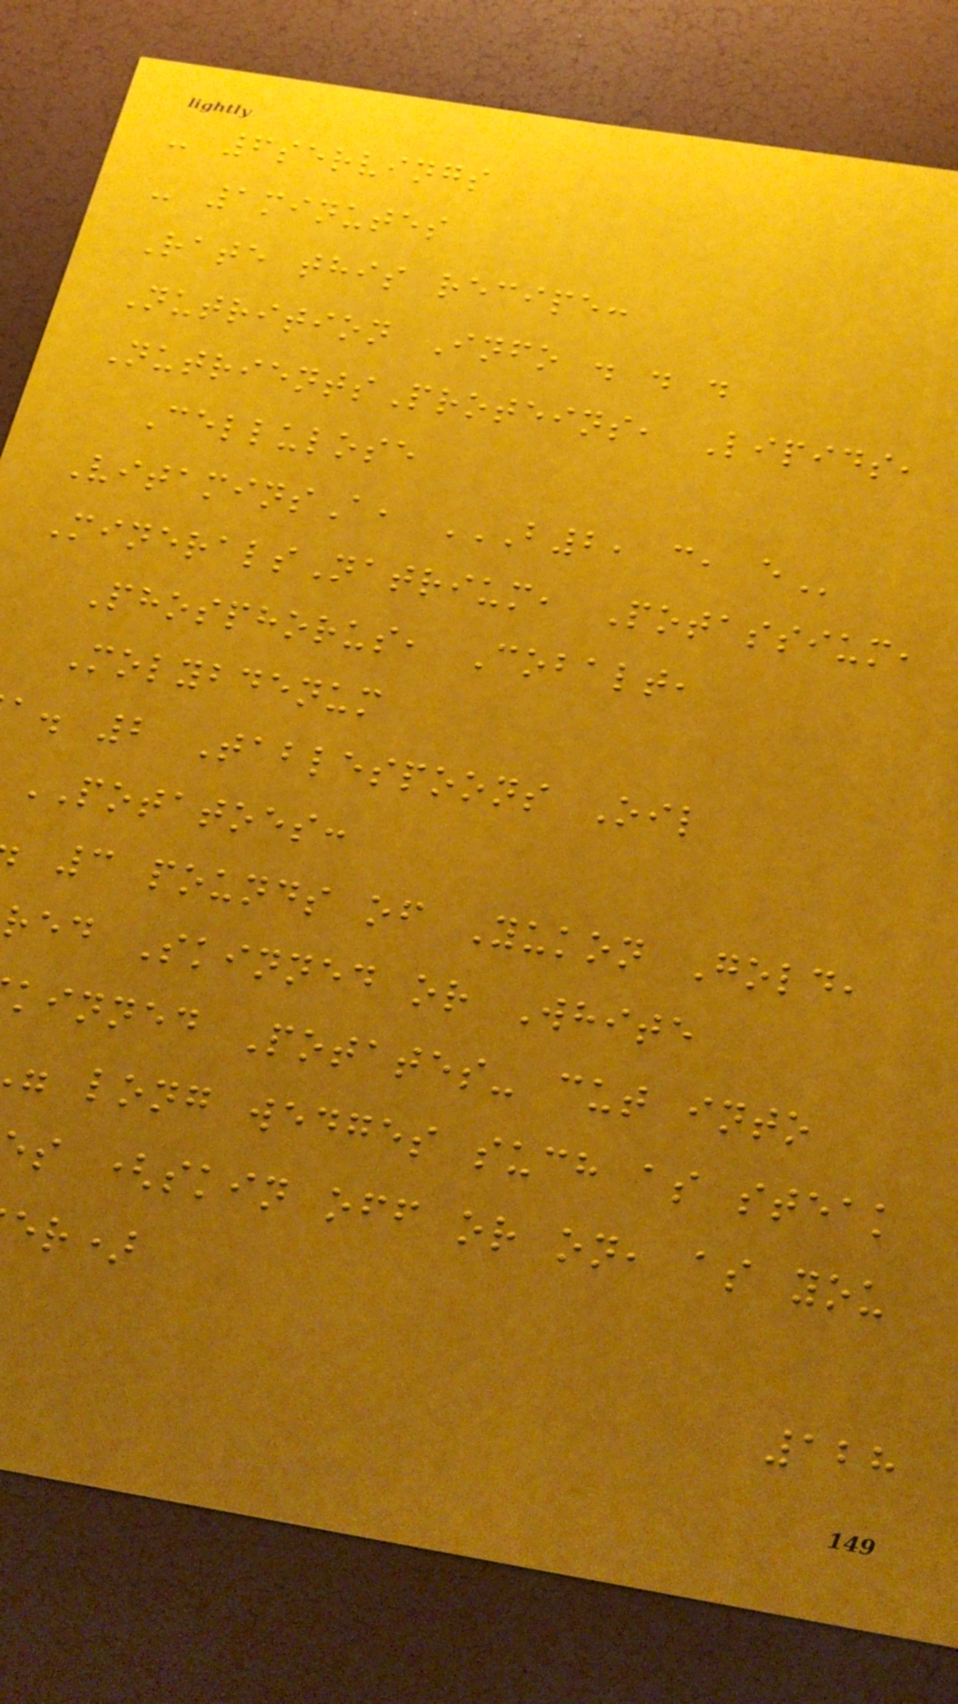- 6servings
- 1minutes
Rate this recipe:
Nutrition Info . . .
NutrientsProteins, Lipids,
Cellulose
VitaminsA, B2, C, E
MineralsNatrium, Potassium,
Phosphorus, Cobalt,
Molybdenum
a. 2 Tablespoons Oil
POTATOES:
3 pounds of Yukon Gold,
red Skinned or White
kinned Potates- cut into
long wedges such as steak
s (skin off or on, as you
er)
128
